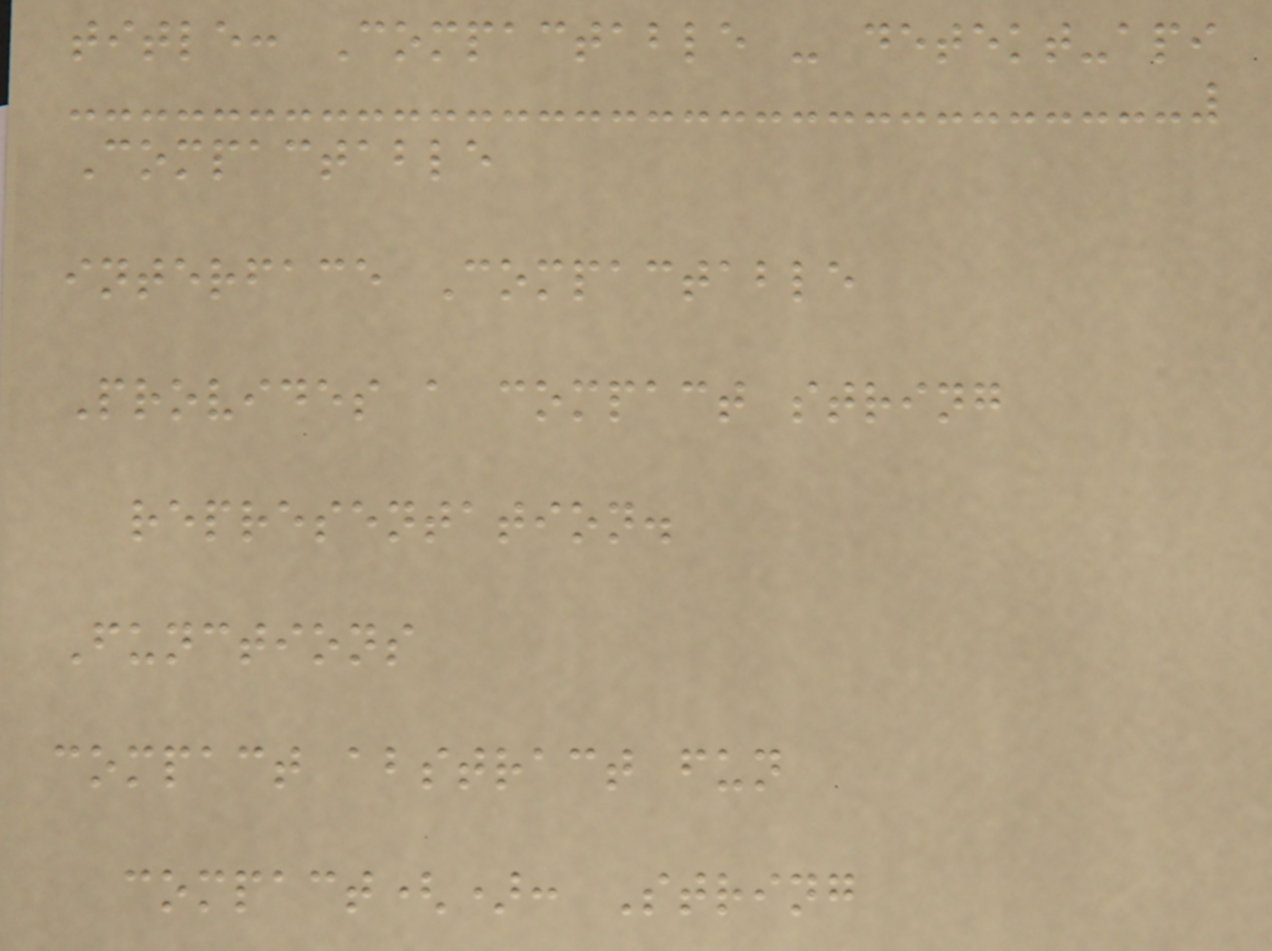title: Compactable - detekt-api
Compactable
interface Compactable
Provides a compact string
representation.
Functions
compact abstract fun
compact(): String
